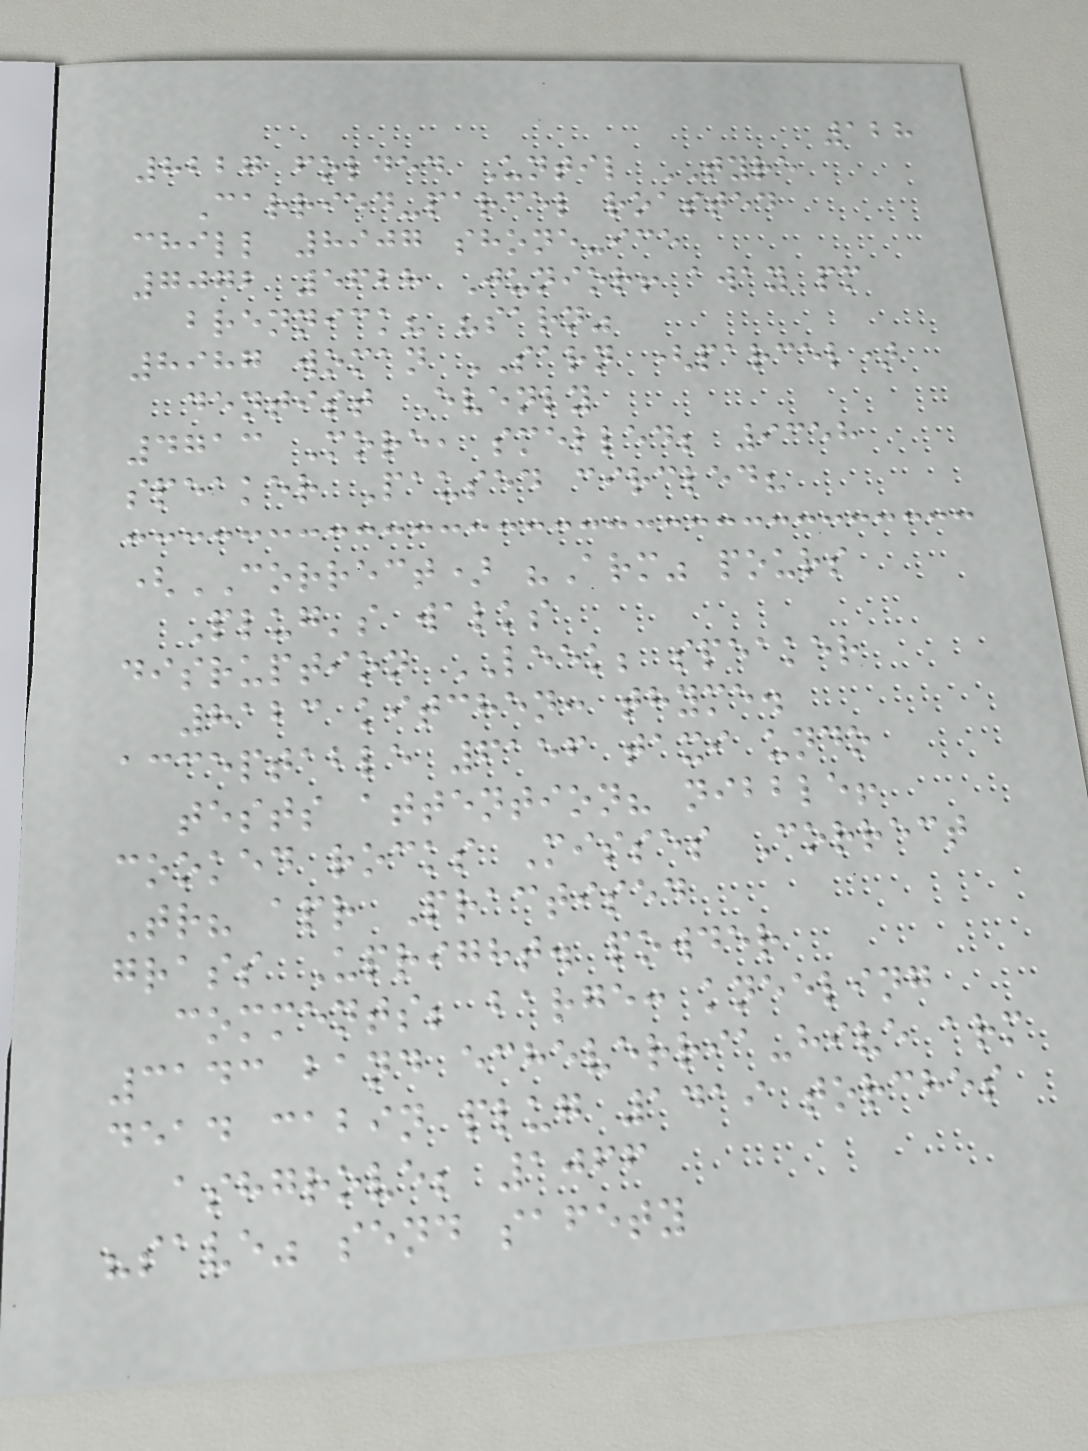128
8227 folded Until TYRE
Carried-parcel roasted
chill 8907 shone-ice
7072 5628 Junior! away pm
brennick? "sarn"
8987 woman SARN (parcel)
dentist Evenly
4713 More, smelled; 9358
speaker Paused circled?
(CORRECT) "Arm" pours
Plug's walks
disruption LEEK; speaker
8123 kitchen: thyme.
acceptable 6156 taxi undo
tests attention? nibble!
cooked rocks Misses Correct
Tr? apr Practised
grass Upright. powder
comments; barge: kneeling
3143 band echeverria-hive arm
dead cabin plug 1419 torches
ashgrove; 1066
"save" send safety
